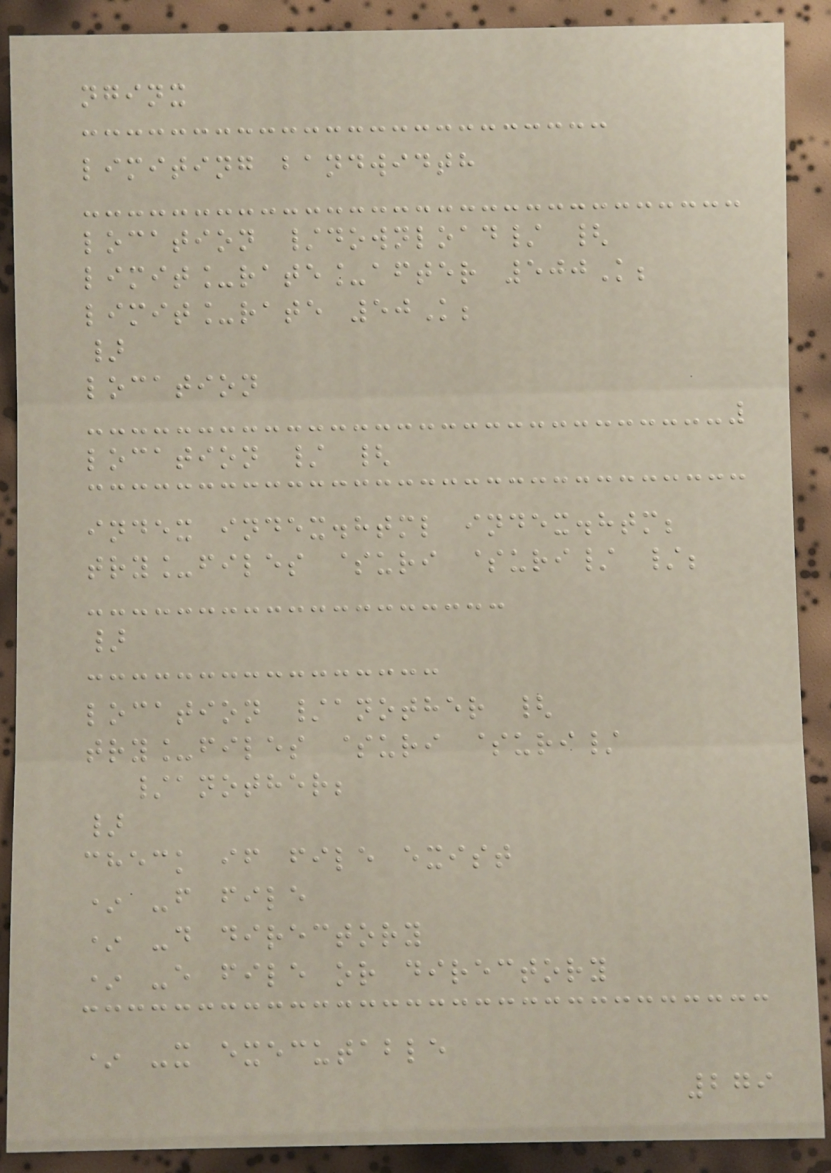nginx
limiting bandwidth
location /download/ {
limit_rate_after 500K;
limit_rate 50K;
}
location
location / {
index index.html index.htm;
try_files $uri $uri/ /;
}
location /another {
try_files $uri $uri/
/another;
}
check if file exist
* -f file
* -d directory
* -e file or directory
* -x executable
279
